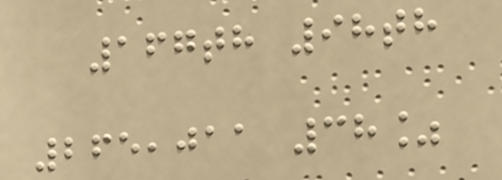167th 98th
265,011 38%
